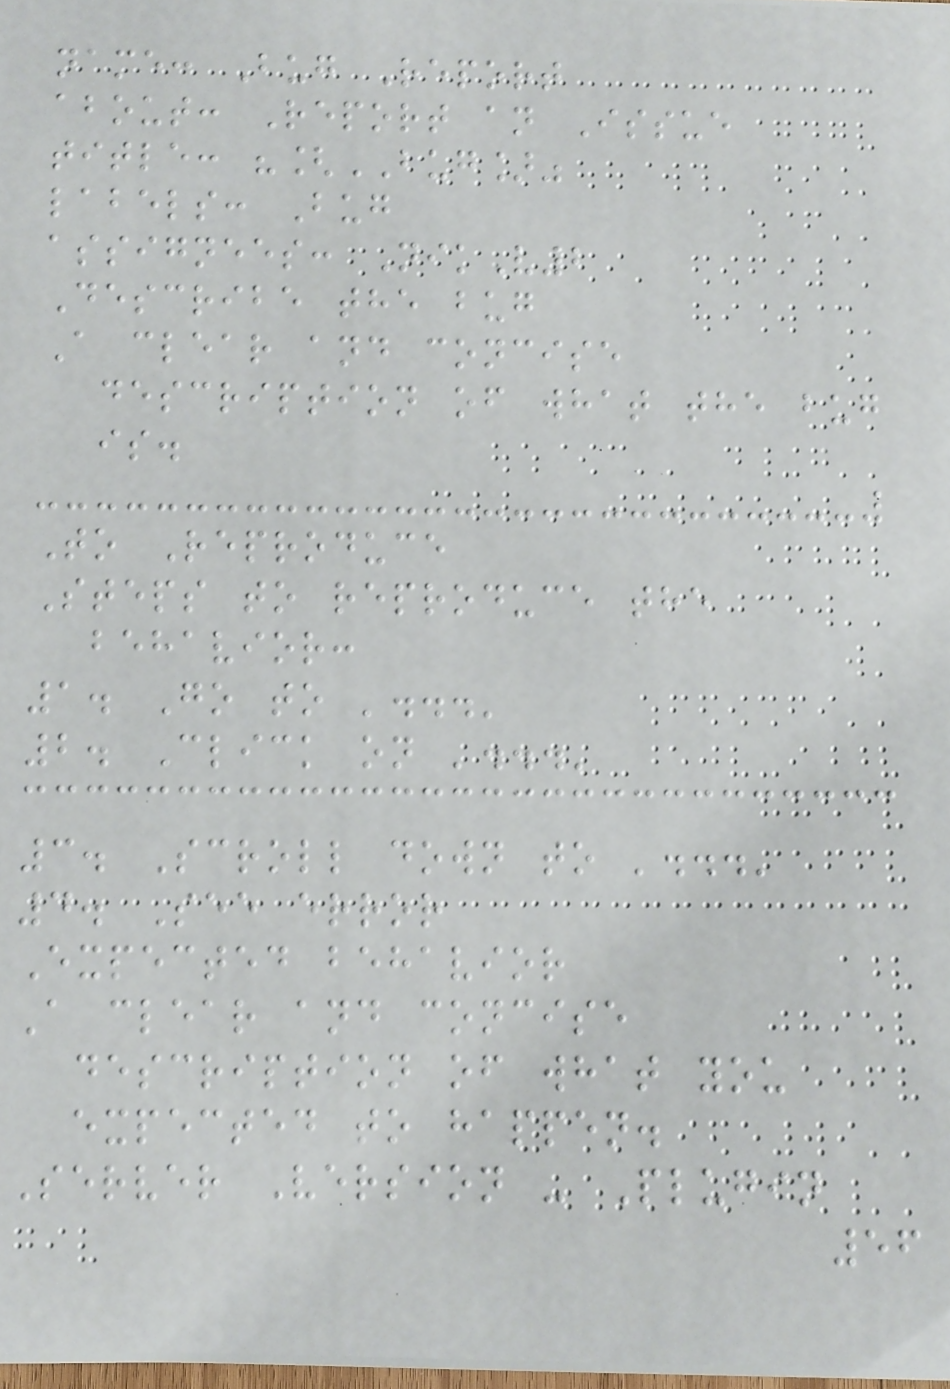name: Bug Report
about: Report an Issue
title: "[BUG]"
labels: Bug
assignees: NikV2
Describe the bug
A clear and concise
description of what the bug
is.
To Reproduce
Steps to reproduce the
behavior:
1. Go to '...'
2. Click on '...'
3. Scroll down to '...'
4. See error
Expected behavior
A clear and concise
description of what you
expected to happen.
Server Version - Plugin
56
